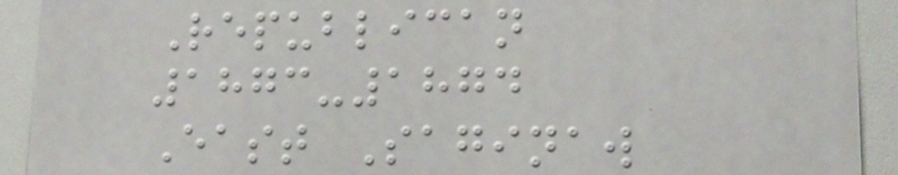Republican
1873-1874
East Saginaw
